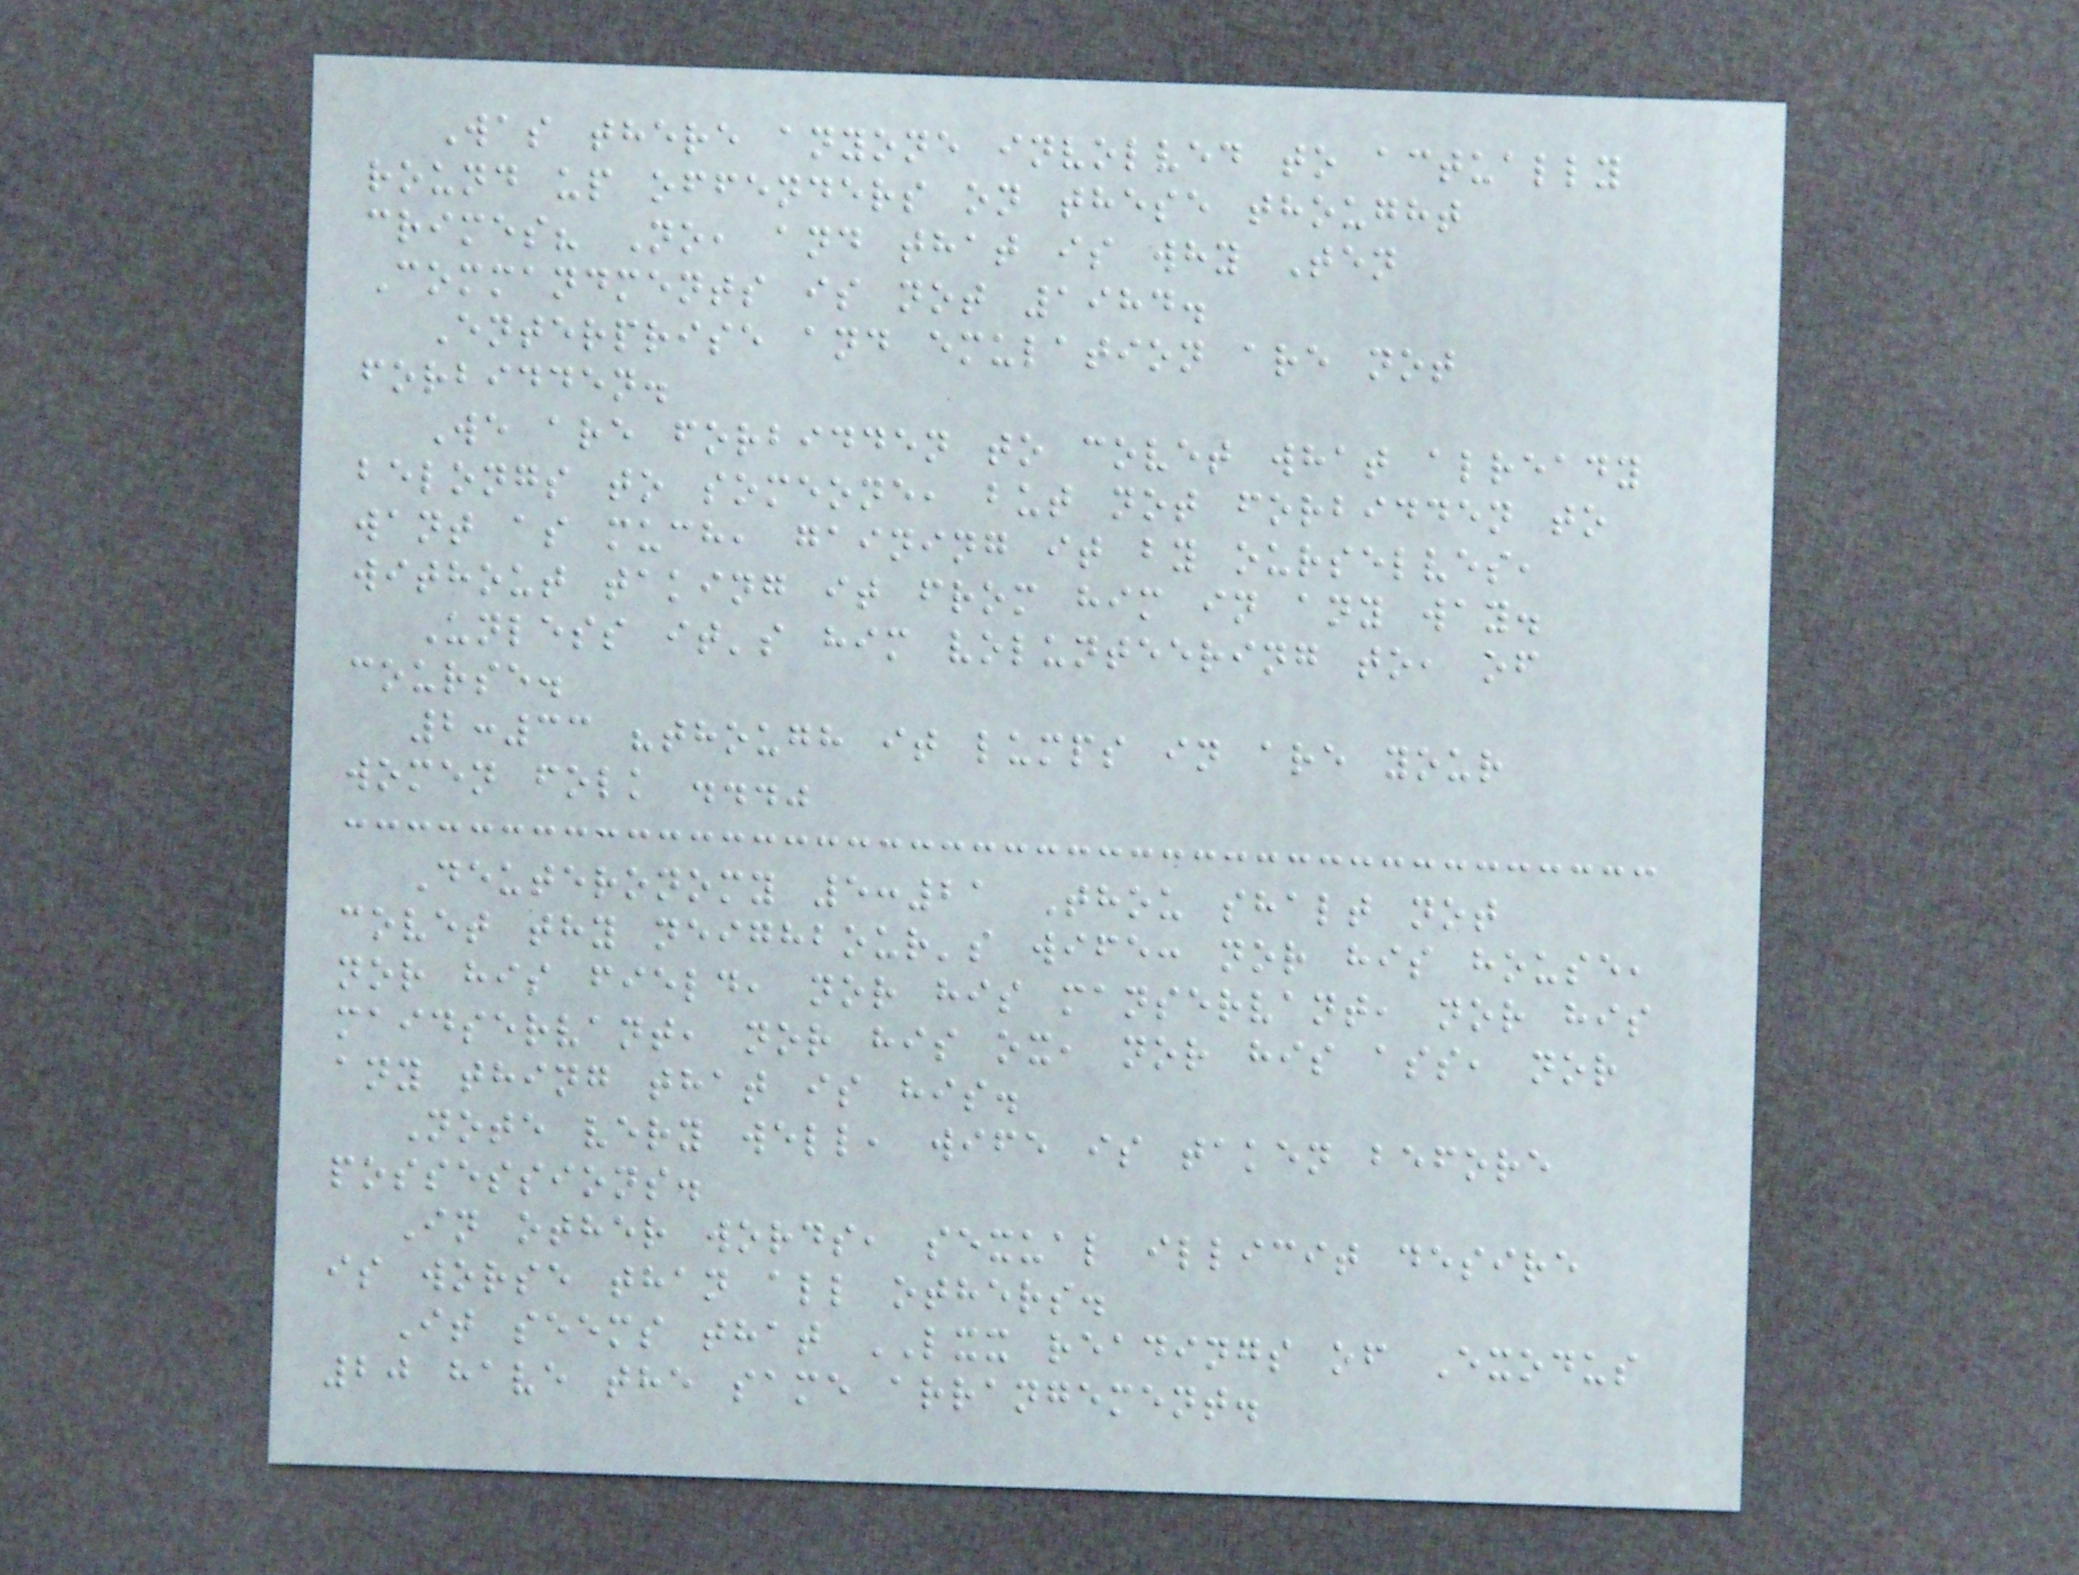Was there anyone involved to actually
round up offenders on these thought
crimes? No, and that is why Ten
Commandments is not 1984.
Enterprise and emulation are not
forbidden.
We are forbidden to covet what already
belongs to someone, but not forbidden to
want as much, gaining it by ourselves,
without taking it from him in any way.
Unless it's him volunteering to, of
course.
2:33 "though it lumps in are your
women folk ..."
Deuteronomy 5:21 Thou shalt not
covet thy neighbour's wife: nor his house,
nor his field, nor his manservant, nor his
maidservant, nor his ox, nor his ass, nor
any thing that is his.
Note very well, wife is taken before
possessions.
In other words, sexual illicit desire
is worse than all others.
It seems that LXX readings of Exodus
20 have the same arrangement.
